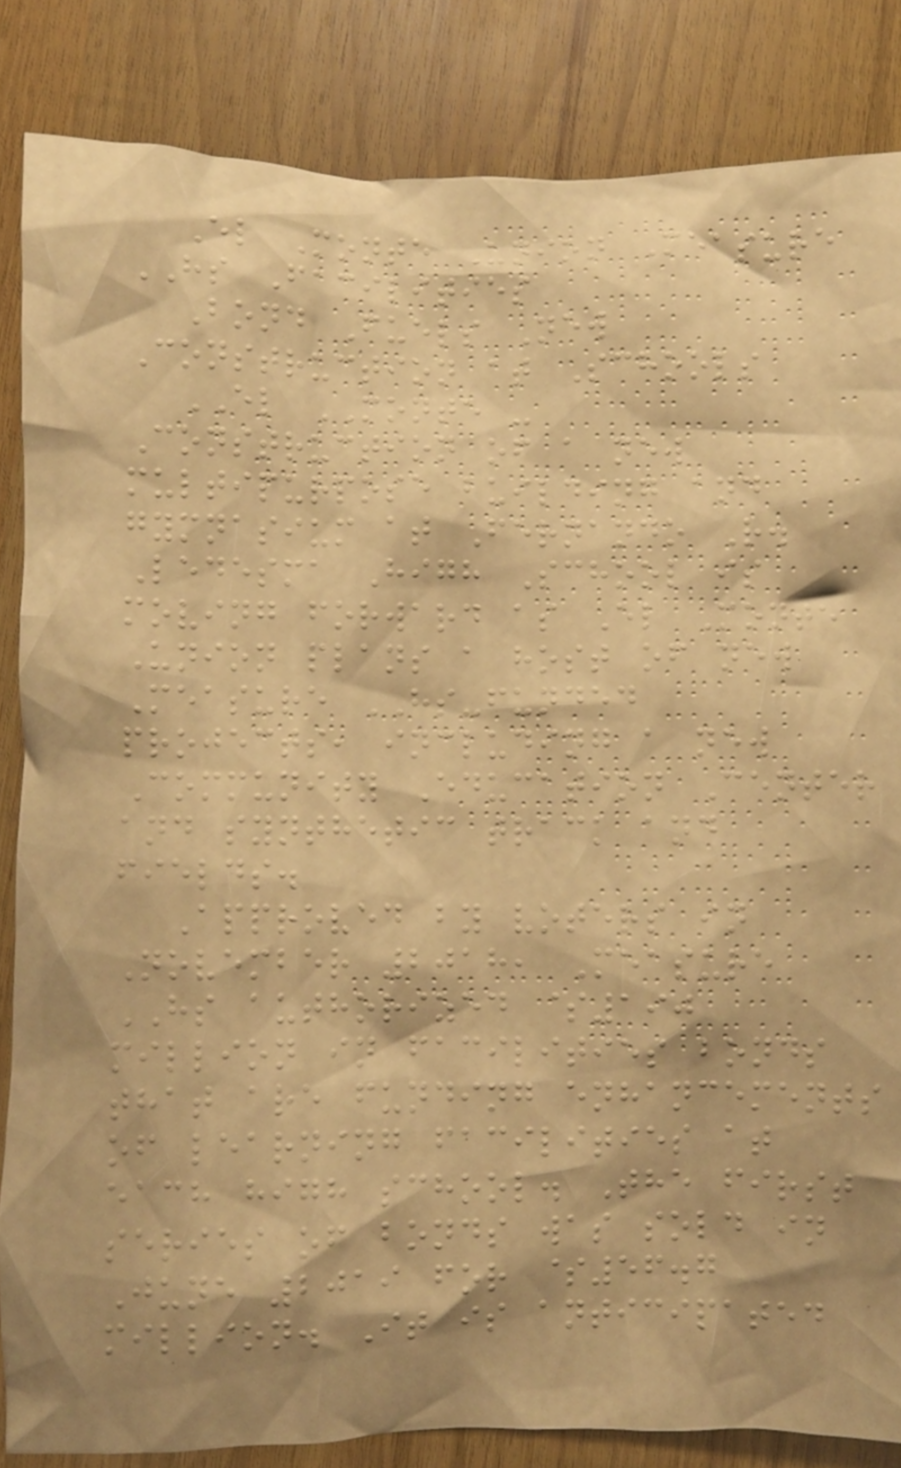El Monte Union Measure
HS Facilities
Bond Fuels New
Construction at Schools
EL MONTE -
Construction of a new
multipurpose building and
gymnasium at Fernando R.
Ledesma High School is
moving forward as El Monte
Union plans a host of new
Measure HS-funded
projects, including a new
Community Education Center
and synthetic track and
fields.
Approved by voters in
November 2018, Measure
HS authorized $190
million in facilities bonds
that are funding enhancements
of learning facilities at
each high school. The first
series of bonds was sold in
June 2019 for $56.7
million. It is anticipated
